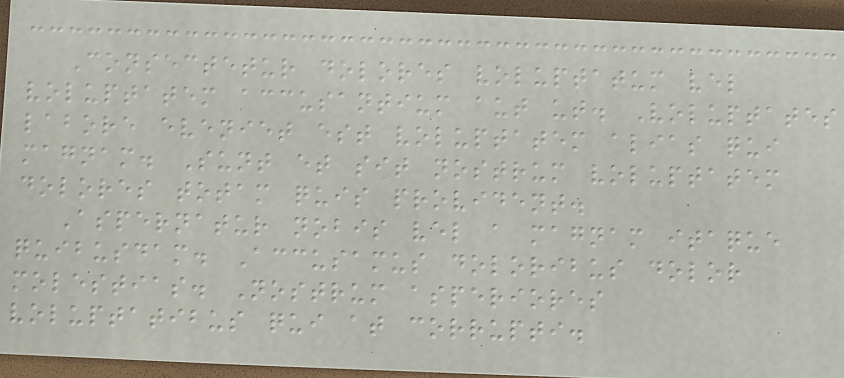Consectetur dolores voluptatum vel
voluptatem accusantium aut ut. Voluptates
labore eveniet est voluptatem alias qui
magnam. Sunt et sit nostrum voluptatem
dolores totam quis provident.
Aspernatur nobis vel a magnam itaque
quibusdam. Accusamus doloribus dolor
molestias. Nostrum asperiores
voluptatibus qui at corrupti.
